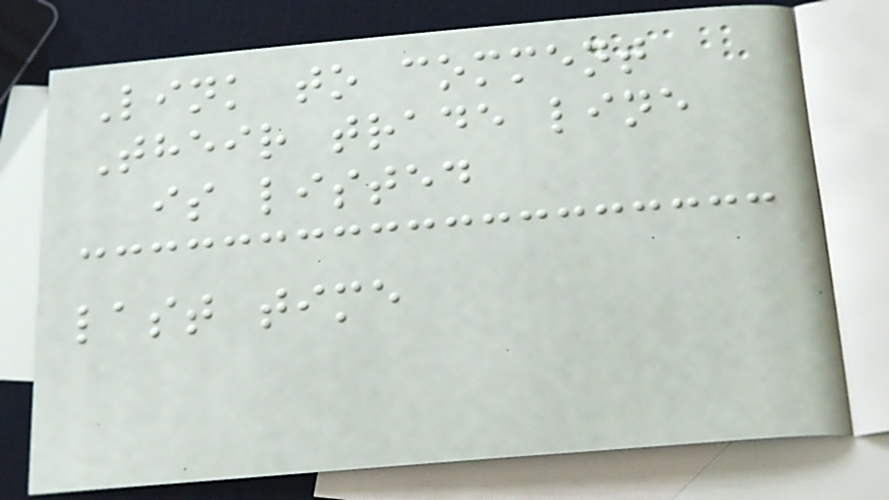Link to comment
Their trade line
is listed
last time
